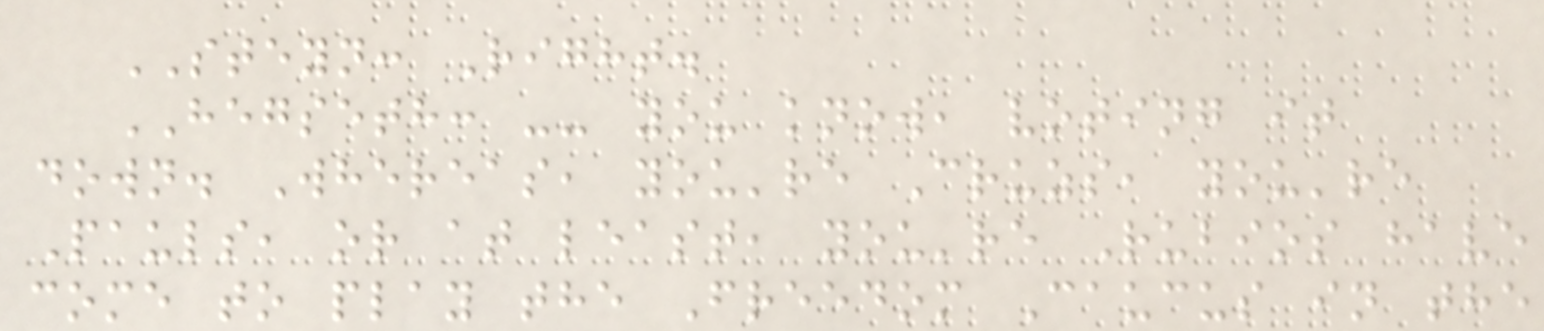STEYN: Right.
HEGSETH: -- you know, voting it
down. Whereas, you're Cruzs, you're
Pauls, or at least, you're Rubios have
come to play the Freedom Caucus in the
